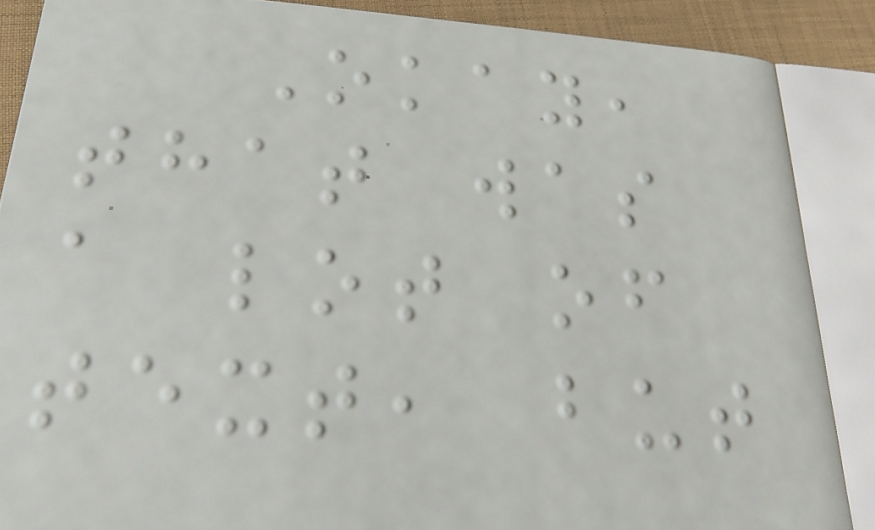Okay,
that was
a lot of
text, but
